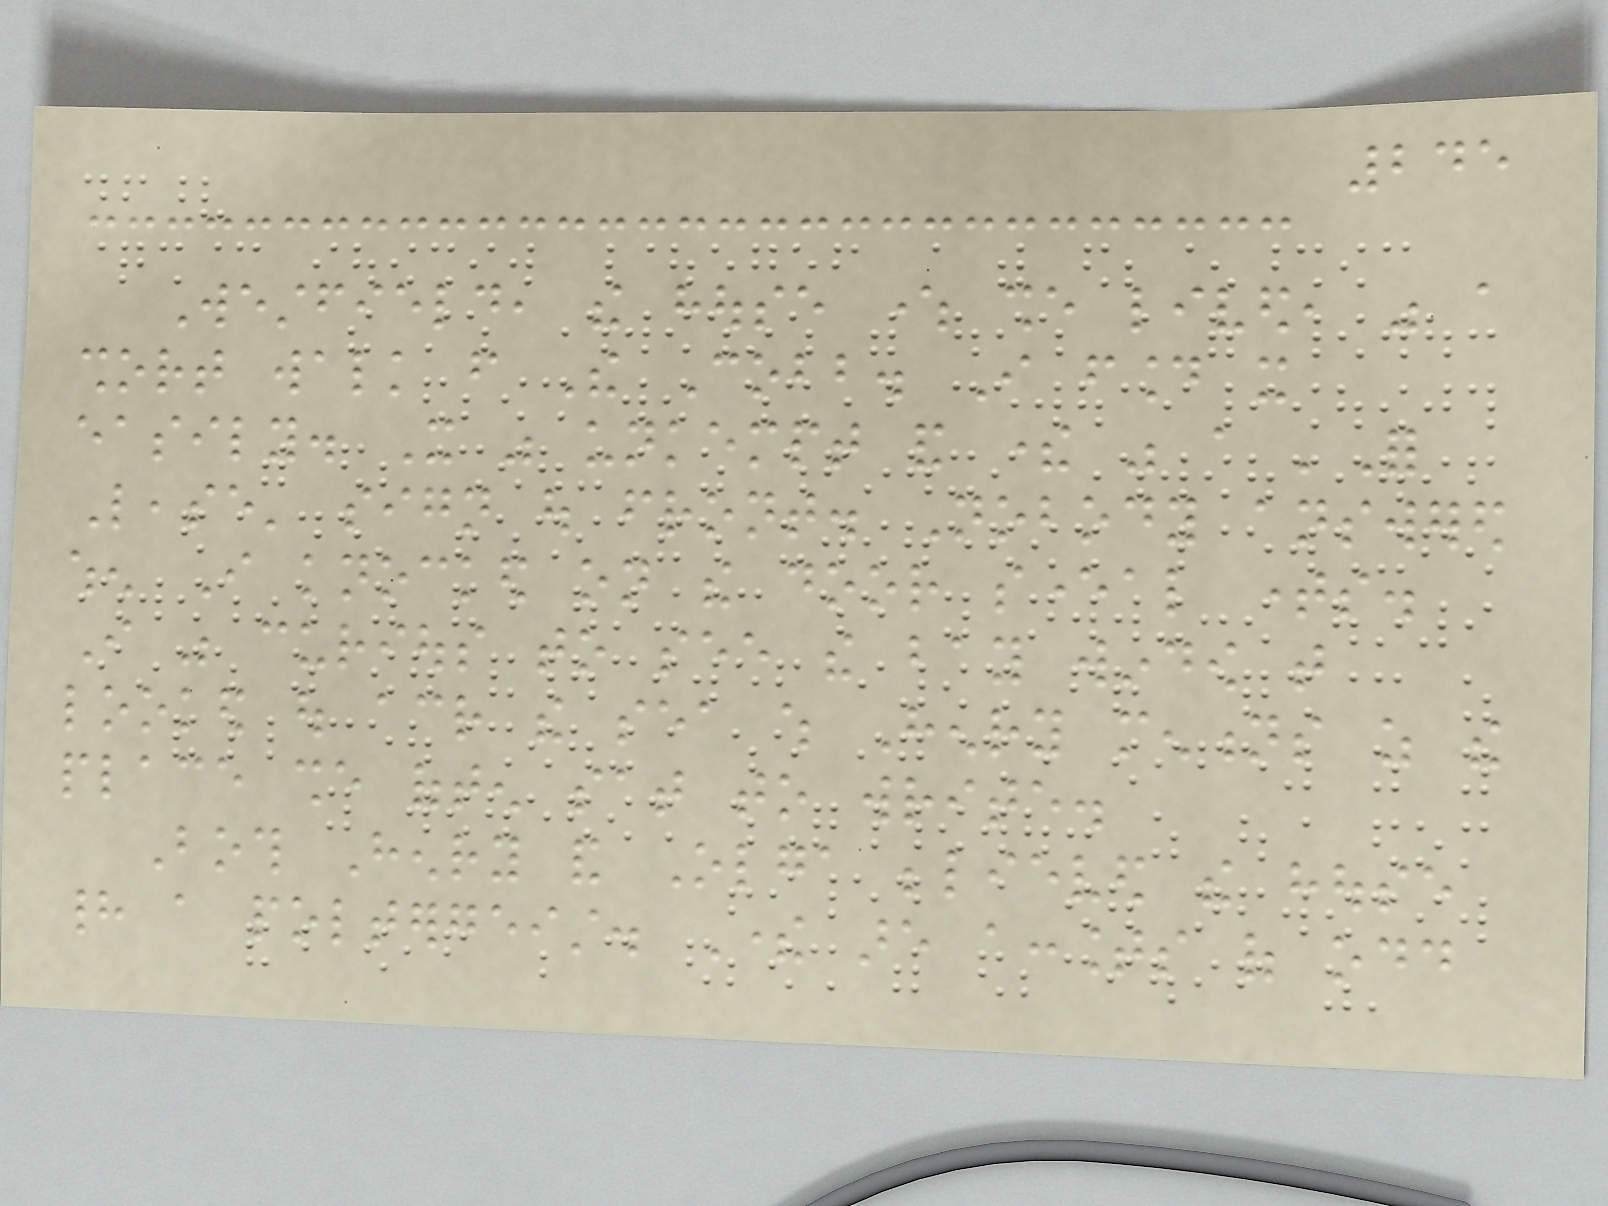245
Westfield, the house where she lived, was a
short walk from The Cobb. I found it
easily. It was unkempt and there was a 'For
Lease' sign out front. Nobody answered
when I knocked on the door several times.
I was curious to see the bay window that
looked out across the sea which Henry mentions as the
place she often sat to write.
Both Henry and Olga believed the house
had a poltergeist. There are accounts of odd
